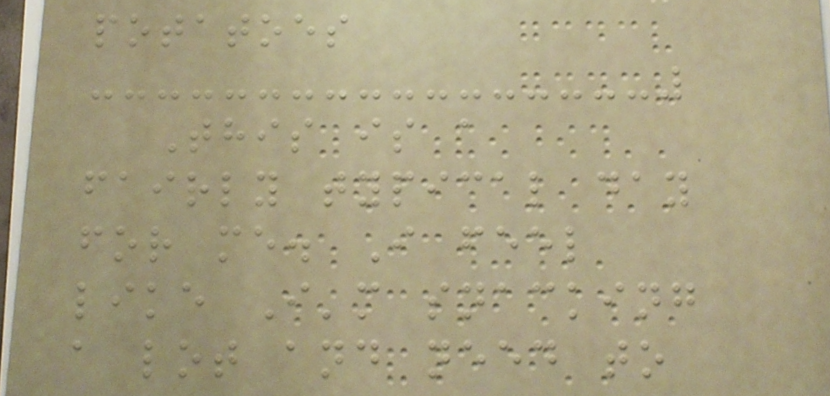potatoes
This is a
fairly typical day
for me. I feel
like I'm snacking
a lot and need to
